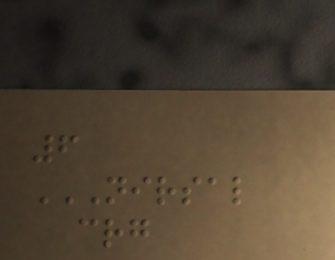6
NIRSAL
CRG
